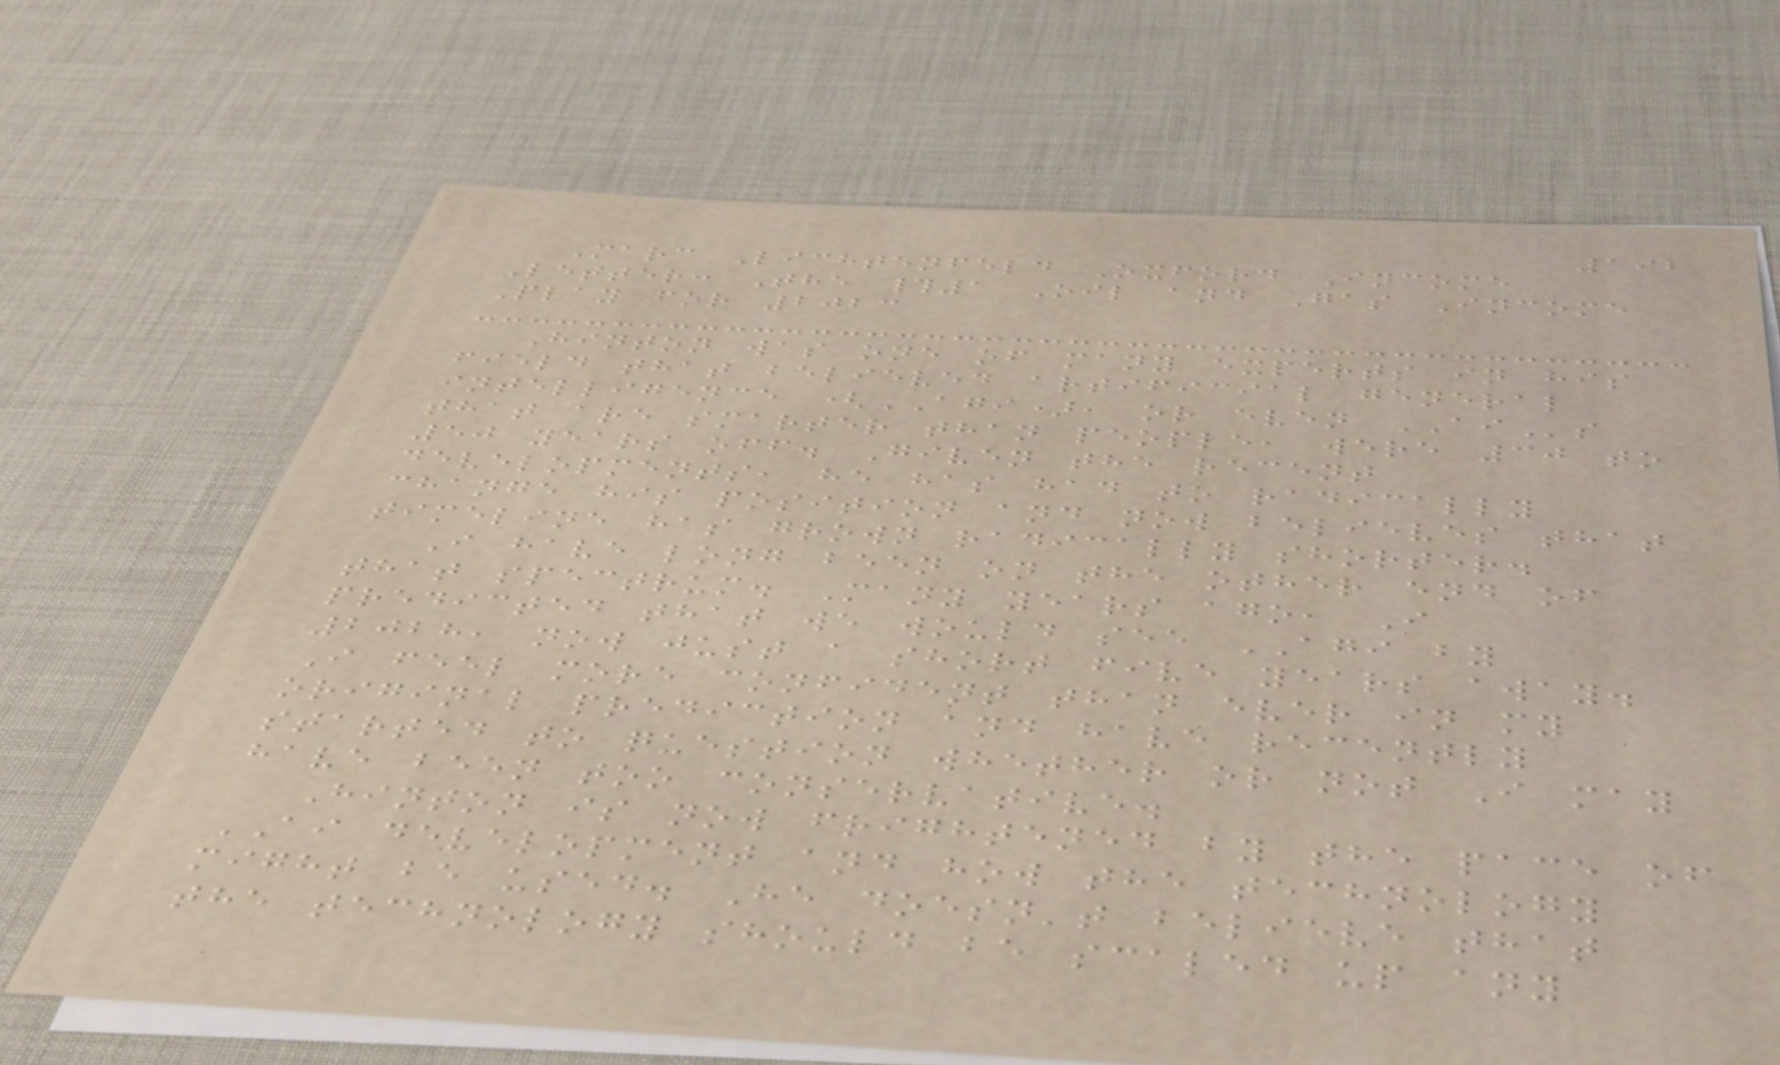192
Marc Lichtenfeld Oxford Income
Letter: The #1 Oil and Gas Income
Play for 2023
Hinton was one of many experts in his
field that believed artificial general
intelligence (AGI), or even AIs
that are smarter than people, were 30 to
50 years off. Given the recent
developments, he has had to radically
change his position and now believes that
timeline has grown radically shorter.
I have long been on the other end of
that spectrum. Many years ago, I
predicted that we would see AGI by
2028, now just a short five years away.
I feel more confident than ever in my
original prediction and have recently
started to question whether or not I may
have been too conservative.
Hinton is now frightened by the pace of
AI development and how the technology
might be used. He doesn't believe that
the technology should be scaled up any
